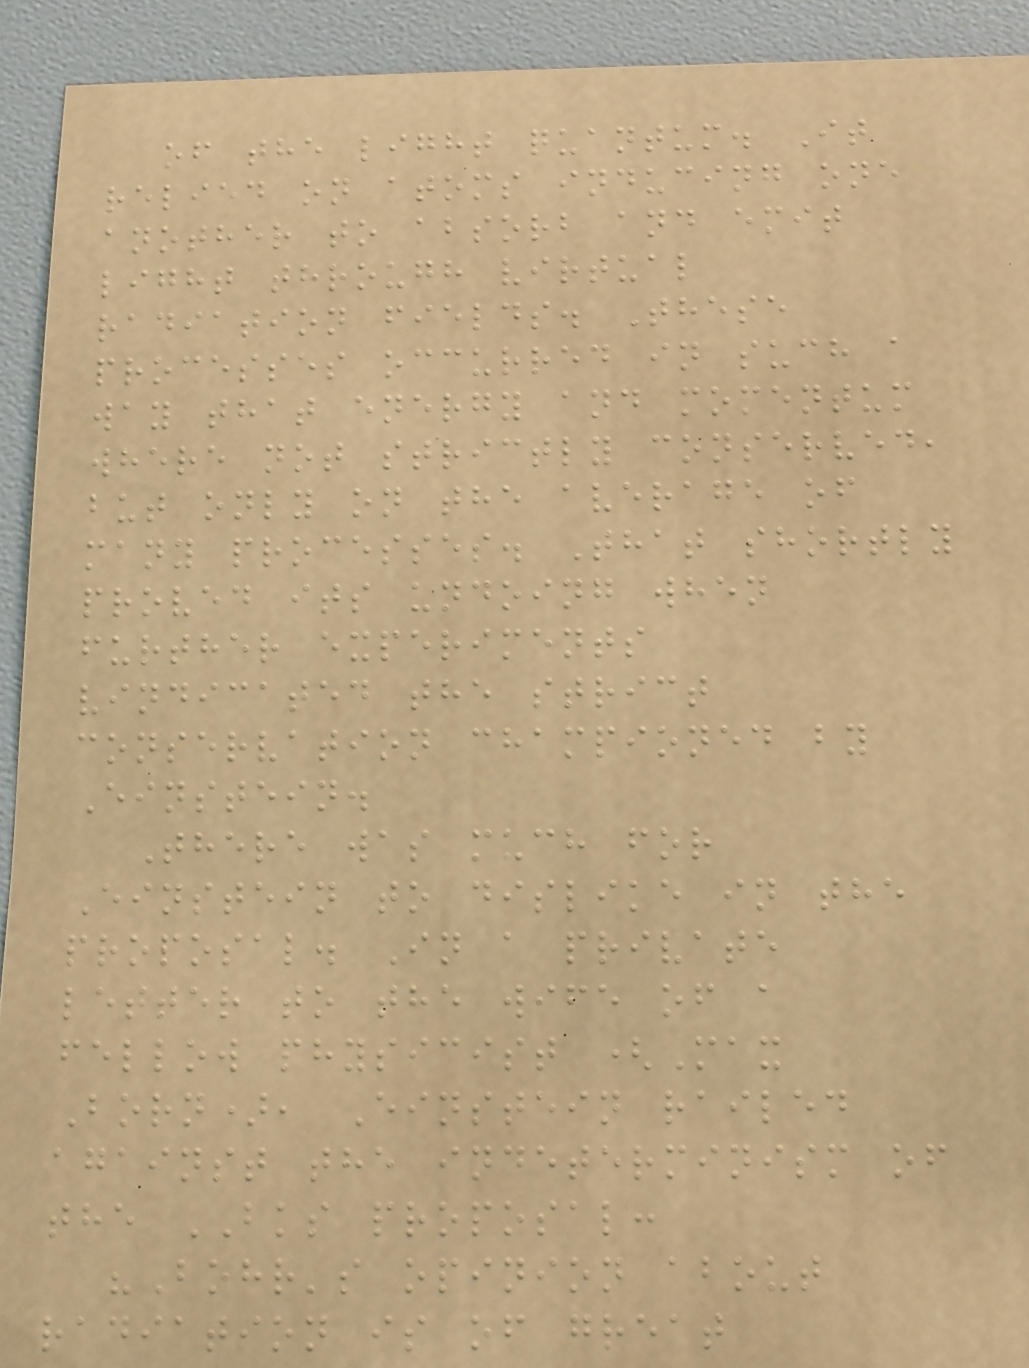of the light quantum. It
relied on atoms inducing one
another to absorb and emit
light through virtual
radiation fields. These
processes occurred in such a
way that energy and momentum
where not strictly conserved,
but only on the average of
many processes. That shortly
proved its undoing when
further experiments
vindicated the strict
conservation championed by
Einstein.
There was much for
Einstein to dislike in the
proposal. In a private
letter to the wife of a
fellow physicist (Max
Born), Einstein railed
against the indeterminism of
the BKS proposal:
"Bohr's opinion about
radiation is of great
